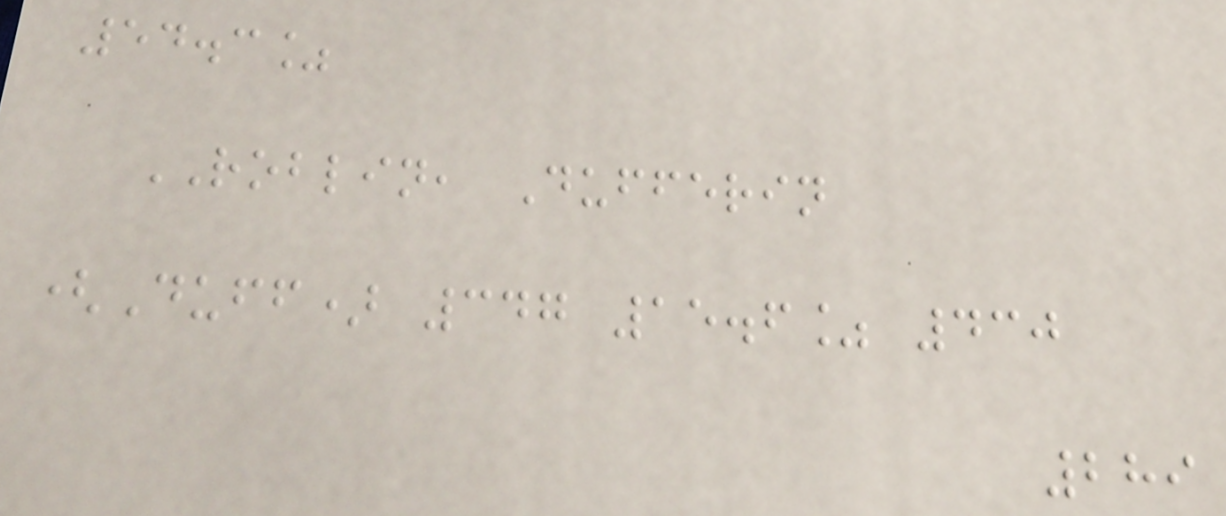54.3%
ROBLIN, Dufferin
(Duff) 347 15.6% 430
289
